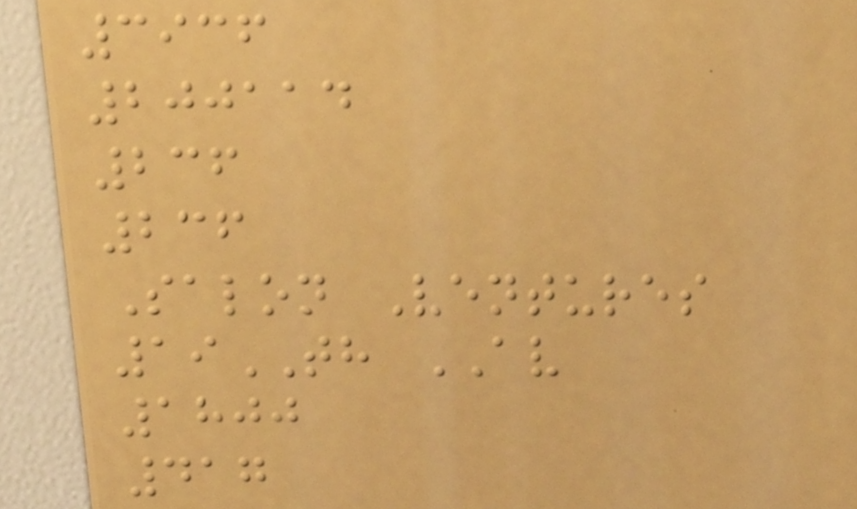3936
200114
236
236
Salon Ventures
19TH AV
1800
417
